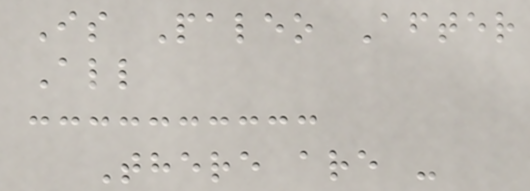Is Paleo After
All
There are -
